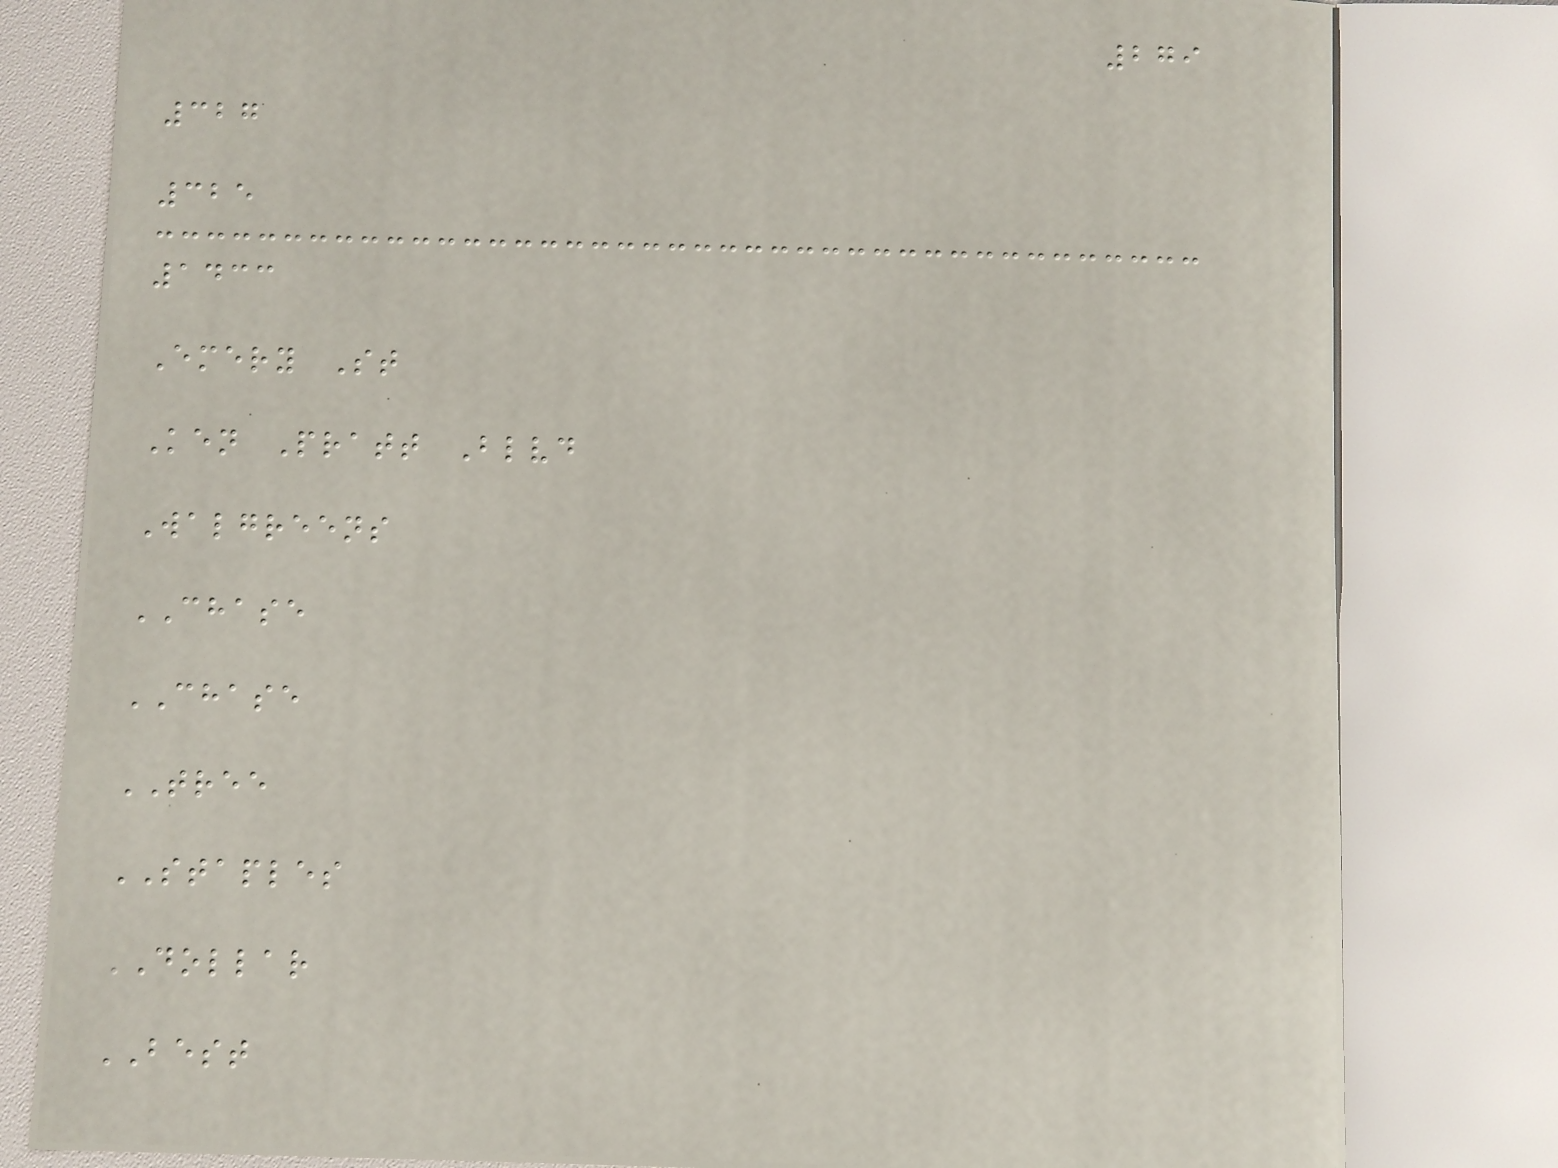279
327
325
1433
Emery St
Ken Pratt Blvd
Walgreens
CHASE
CHASE
TREE
STAPLES
DOLLAR
BEST
